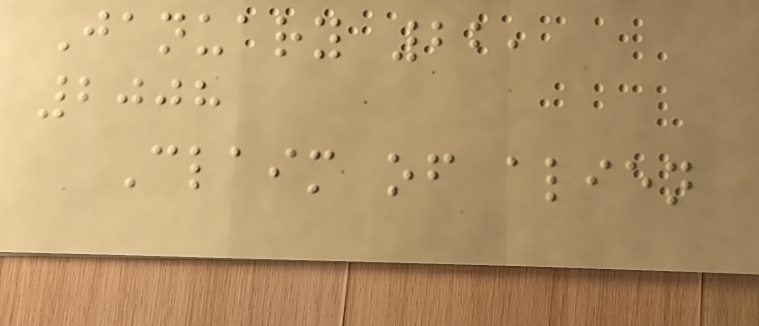January 22,
2008
Claim of alien
